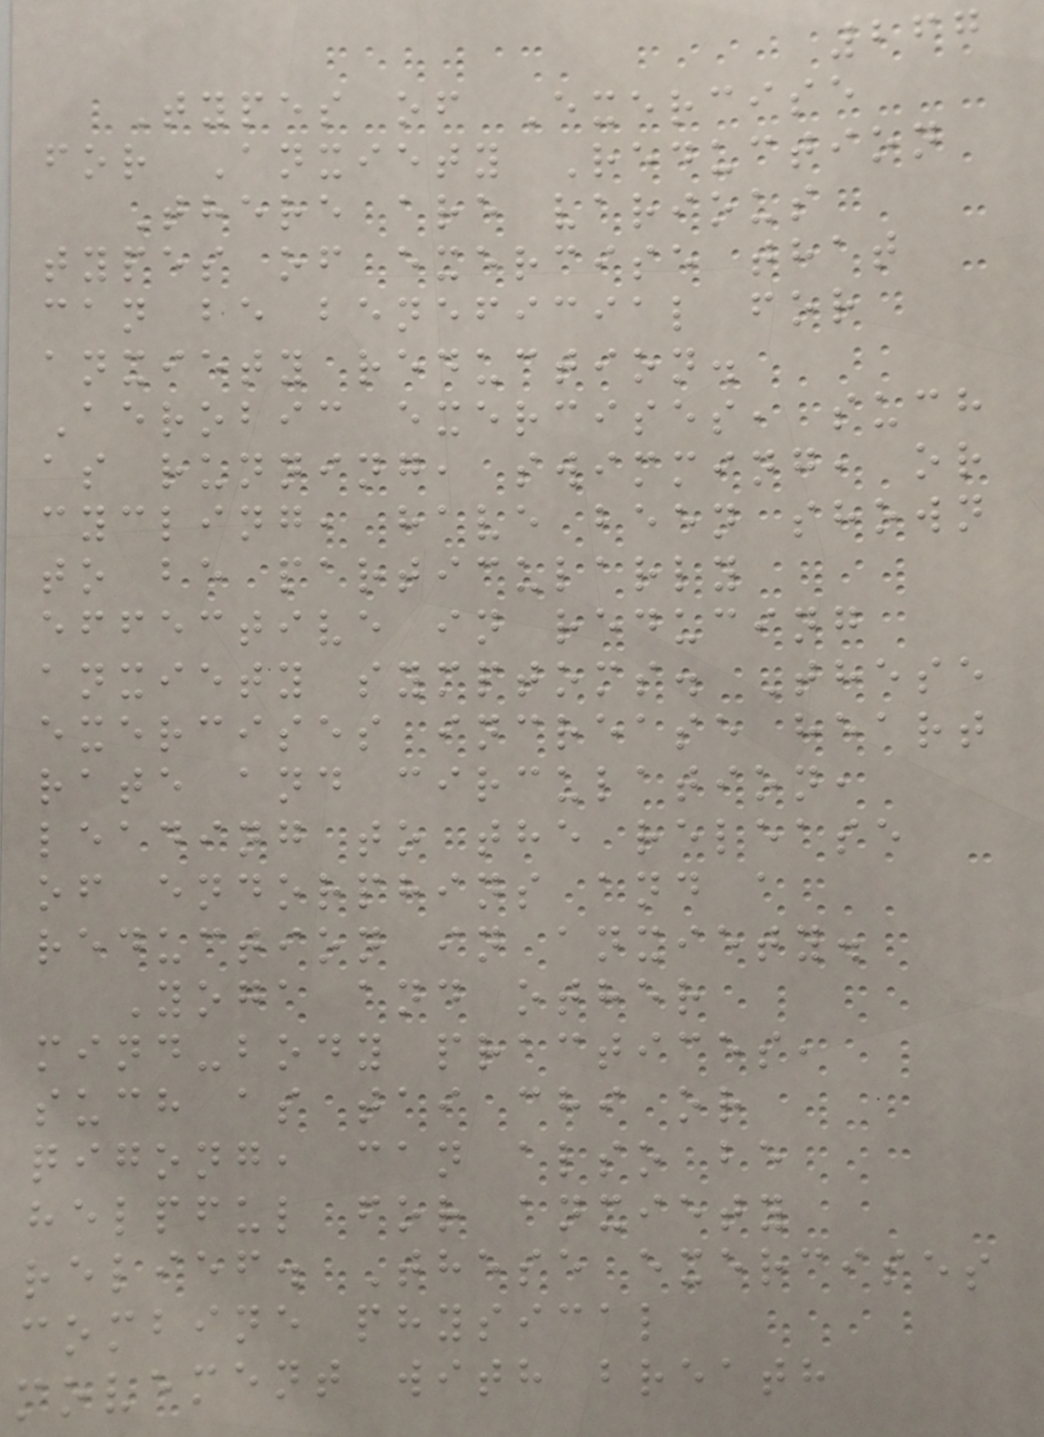267
Types of Exercise
for Anxiety Reduction
There are various
types of exercise that
can be beneficial for
anxiety reduction.
Aerobic exercises, such
as running, swimming, or
cycling, have been shown
to be particularly
effective in reducing
anxiety symptoms. These
exercises increase heart
rate and circulation,
leading to the release
of endorphins and a
reduction in anxiety.
Yoga and other
mind-body practices,
such as tai chi or
qigong, can also be
helpful for anxiety
relief. These exercises
combine physical
movement with breath
